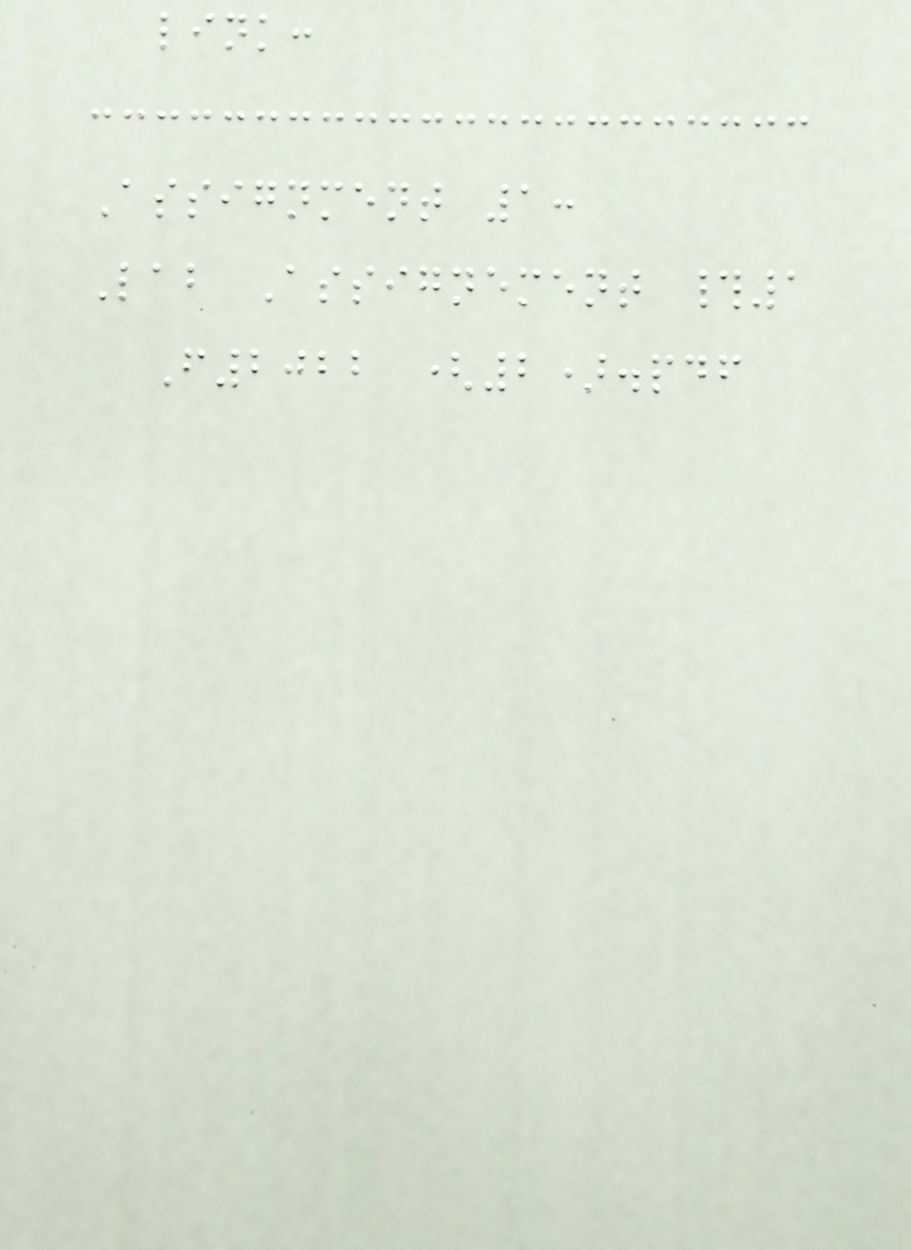link:
Assignment 1:
Lab Assignement #1
F2022 (2).pdf
